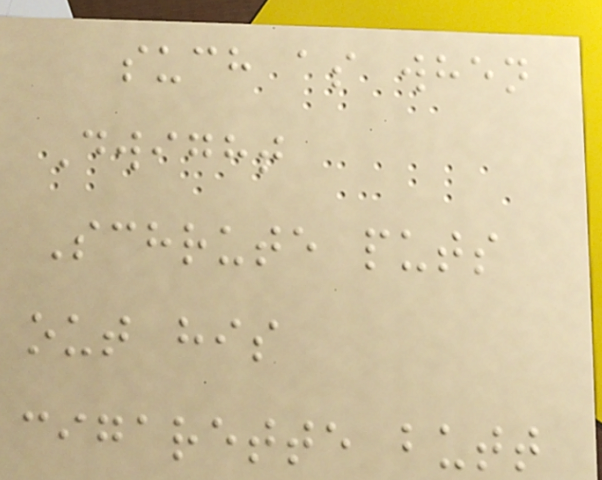such as when
Dwight
Schrute puts
out his
cigarette butt
